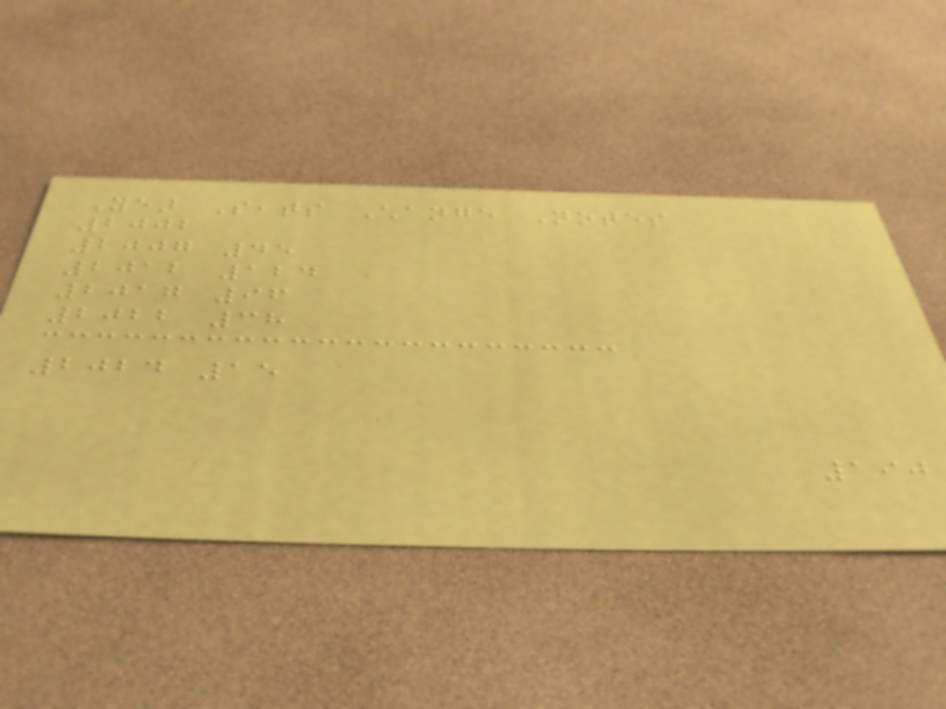Year Seats Change Notes
2002
2007 45
2012 124
2017 96
2022 38
2024 15
190
